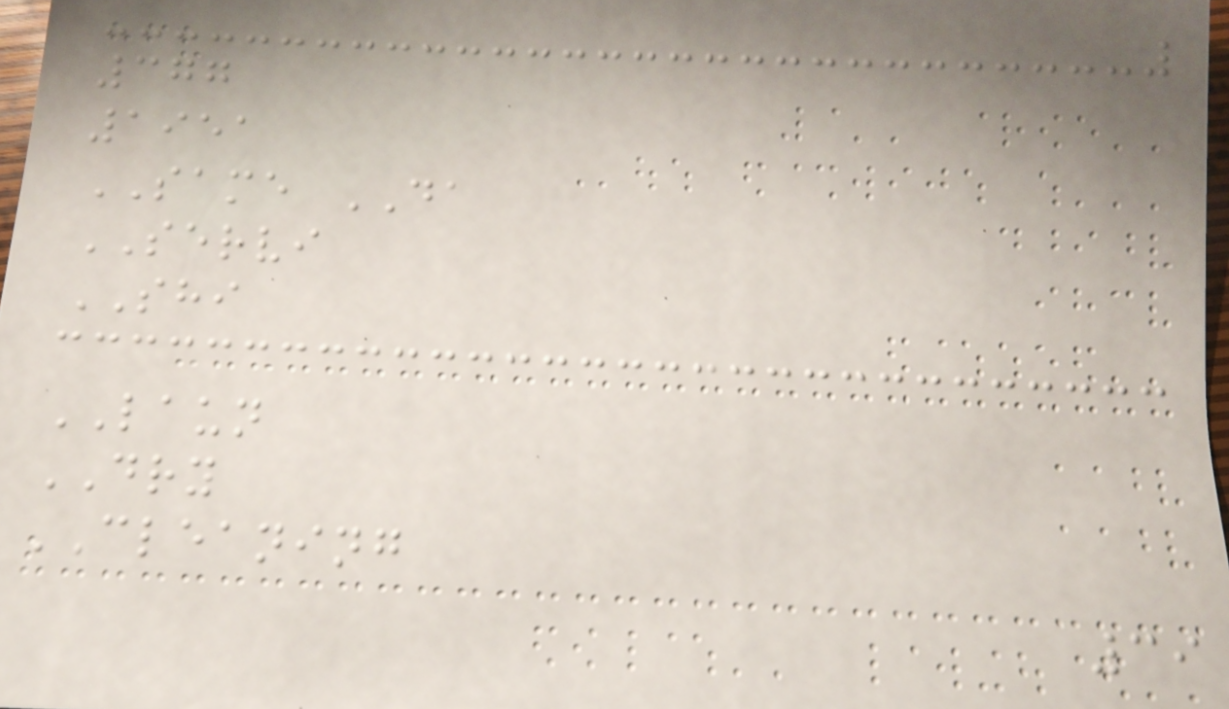377
1951
SAME DA
SERVI
SHI
LAUN
DRY
CLEANING
39
